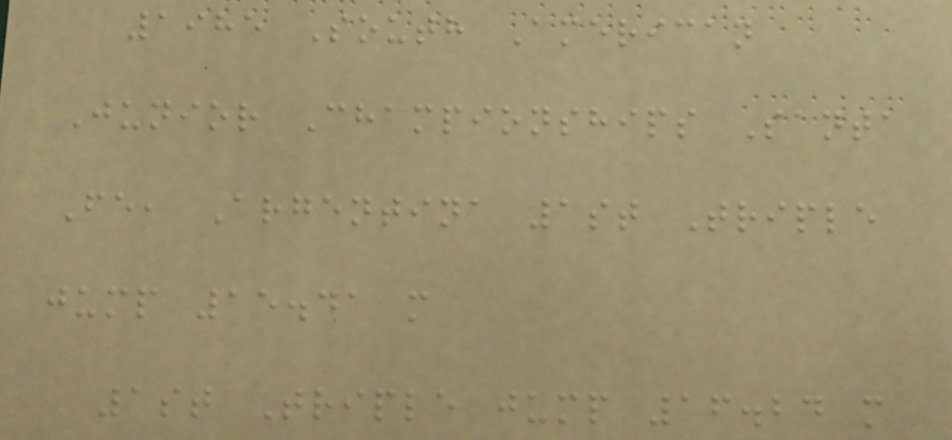1985 South American
Junior Championships Santa
Fe, Argentina 1st Triple
jump 15.41 m
1st Triple jump 16.24 m
